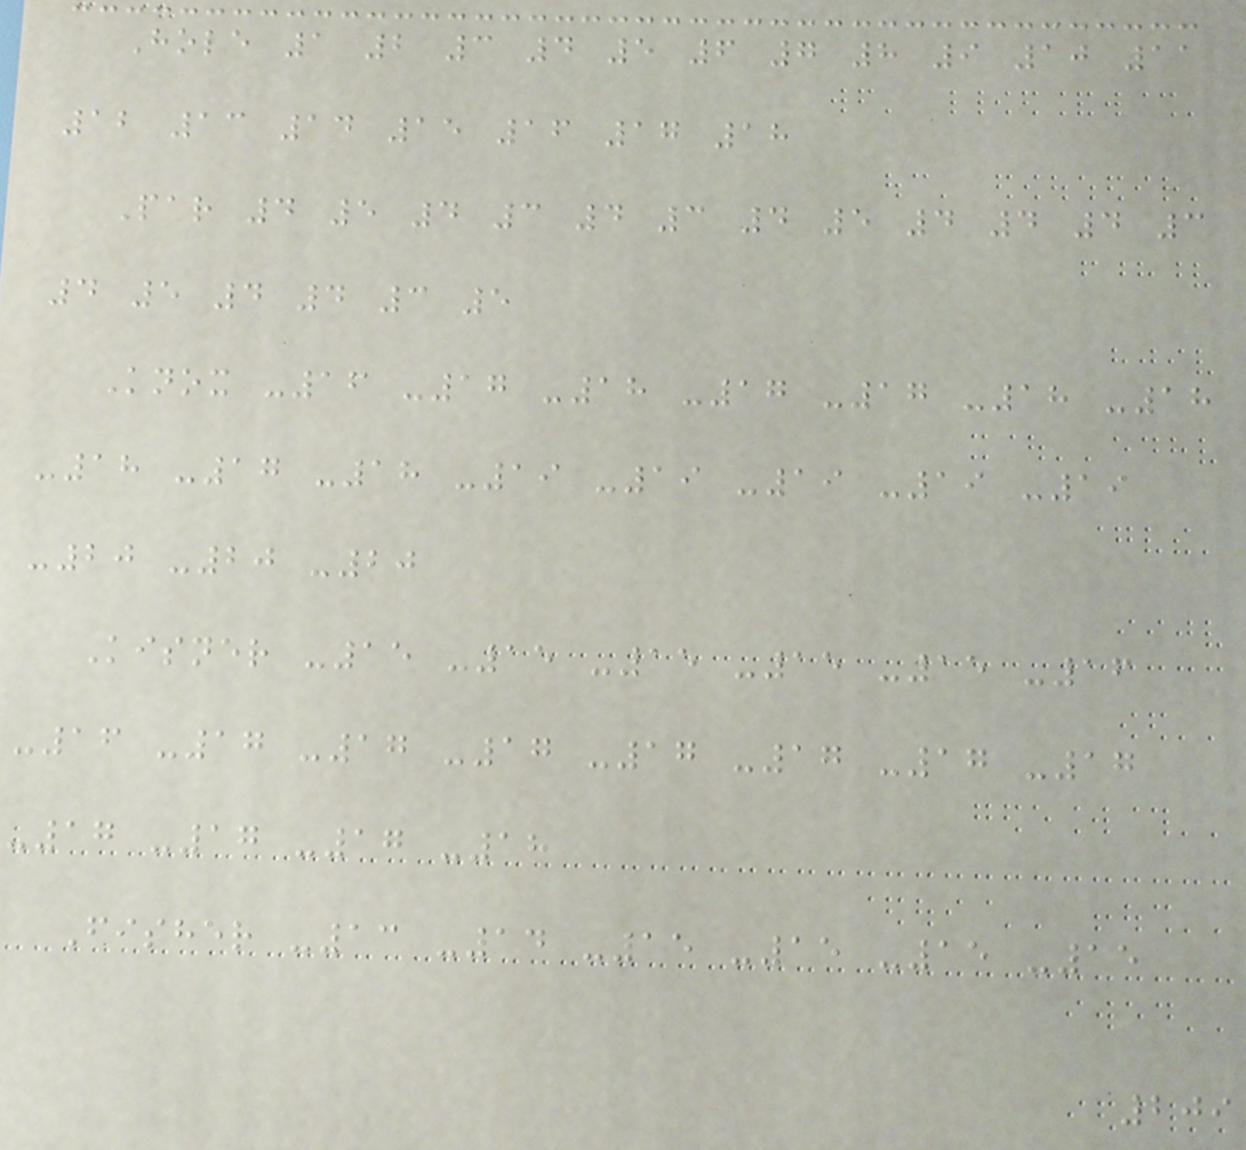Hole 1 2 3 4 5 6 7 8 9 10 11
12 13 14 15 16 17 18
Par 4 5 4 3 4 3 4 5 4 4 4 3
4 5 4 4 3 5
Knox -16 -17 -18 -17 -17 -18 -18
-18 -17 -18 -19 -19 -19 -19 -19
-20 -20 -20
Kisner -15 -15 -15 -15 -15 -16
-16 -17 -17 -17 -17 -17 -17 -17
-17 -17 -17 -18
Fisher -13 -14 -15 -15 -15 -15
209
